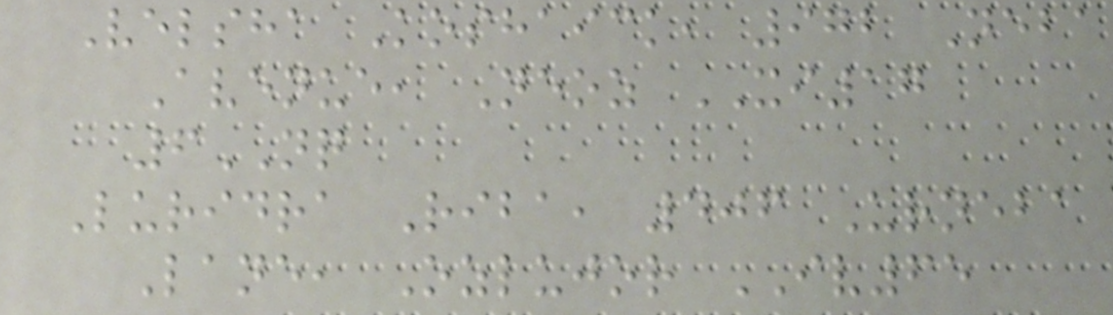Velsha Koshaick, 972 Neba
Avenue, Neoz XI17
6NQ
Luridra Riba, 406 Urneba
Lane, Ozlujor IV65
